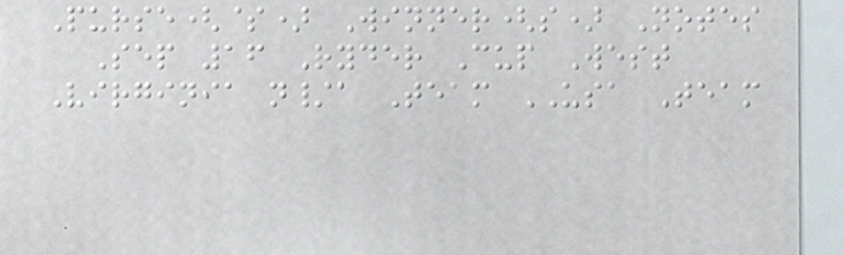Purse($) Winner(s) Notes
Sep 16 Ryder Cup West
Virginia n/a Team USA Team
